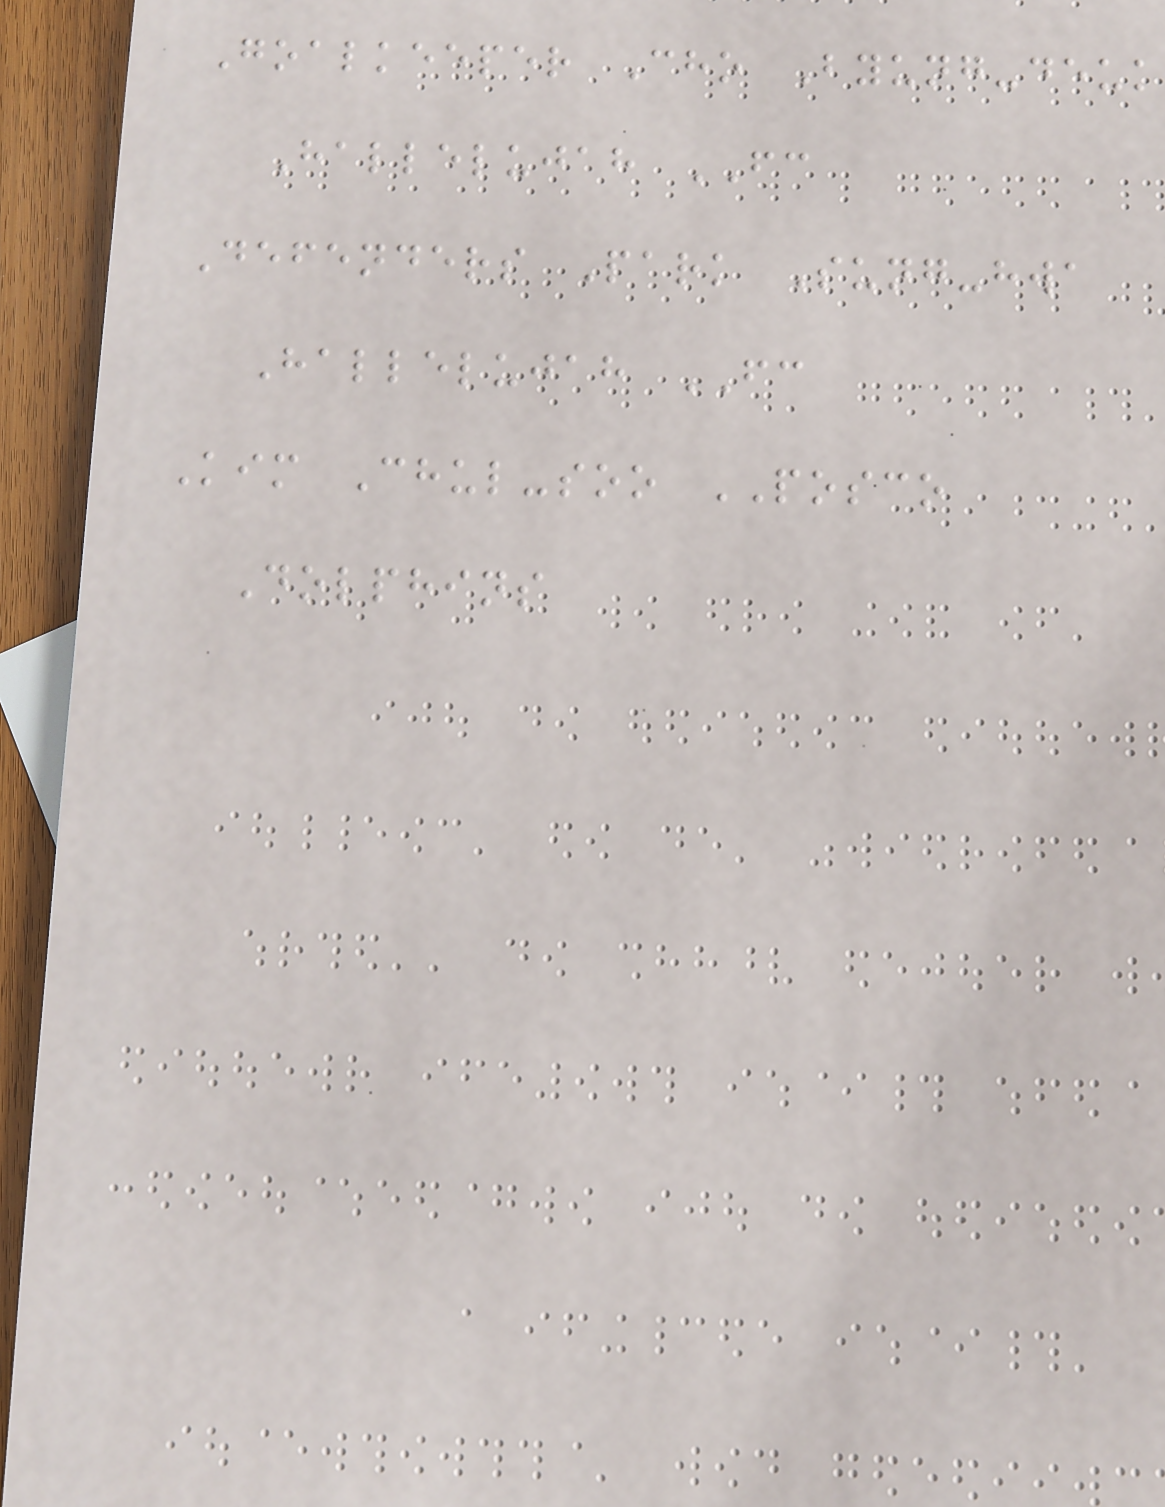Goalkeeper Cho Byung-deuk
Hallelujah FC
Defenders Park Sung-hwa
Hallelujah FC
Kim Chul-soo POSCO
Dolphins
